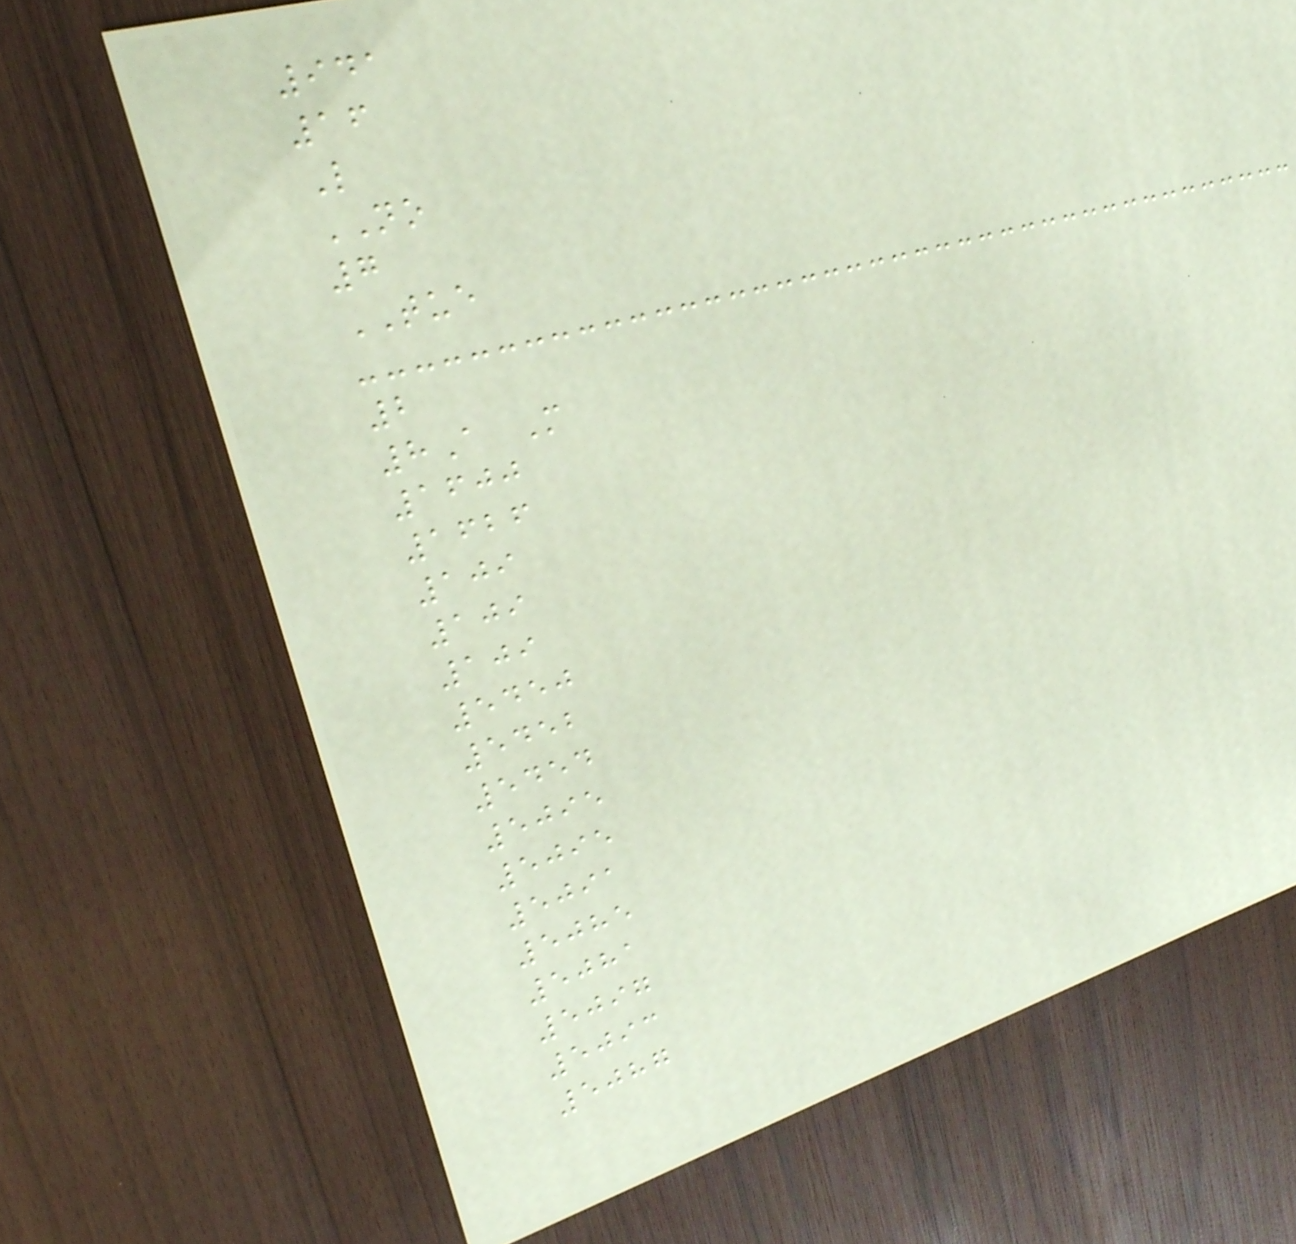941
16
L
NO
7
TUE
2
8A M
1600
1626
109
109
109
5450
5452
5454
5095
5095
5091
5085
5081
5097
5093
5087
